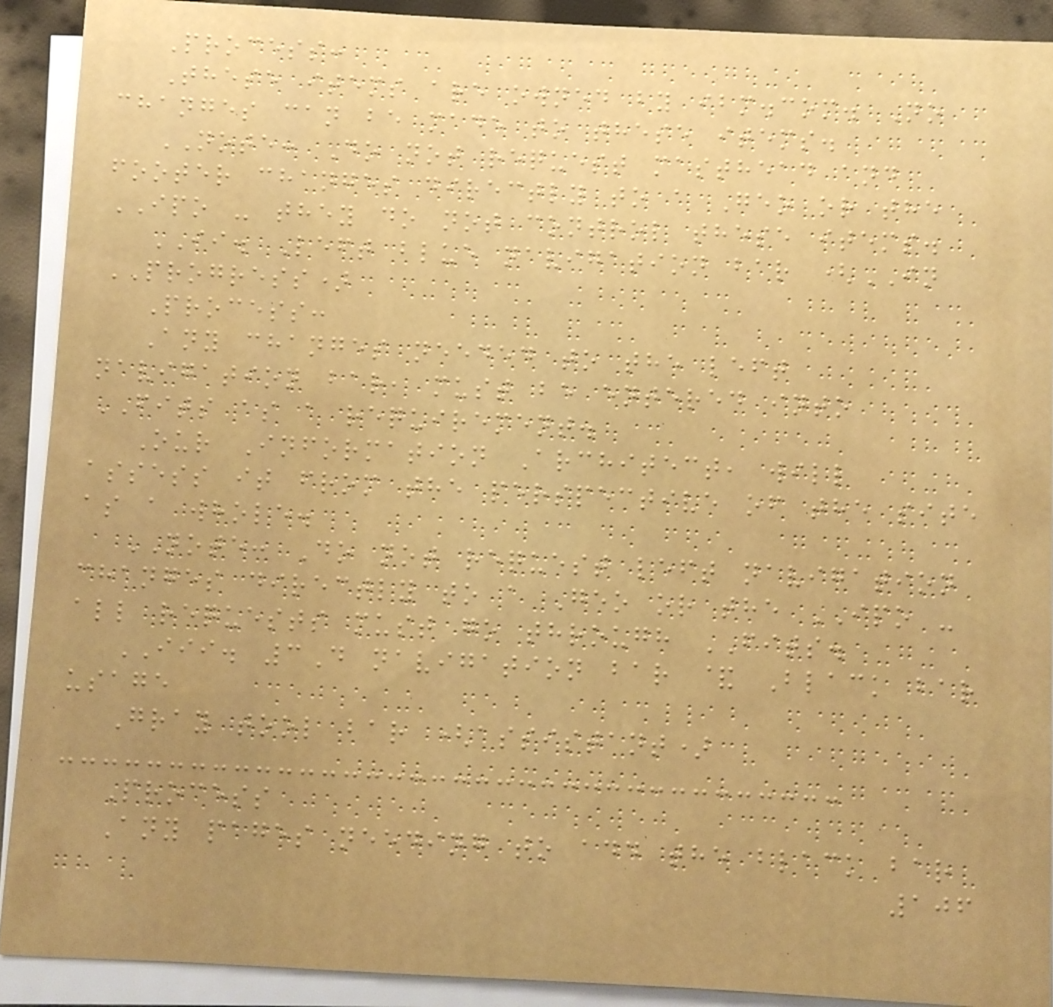Process:
These items are owned by ibm.com. No
changes can be made to these items.
NOTE: Do not request masthead and
footer changes directly to a Geo or the
IPO - they do not control these items.
II. Left blue navigation bar (IN
PROGRESS)
Process:
Any changes needed to the left
navigation bar, must be entered into
FITS as a requirement.
Our Information Architect, will
assess it from the perspective of the site
as a whole.
NOTE: Do not request left navigation
changes directly to a Geo or the IPO -
all requests must go through FITS.
III. 3D navigation bar & Black bar
usage
Gray tool bar (assistant)
Process
Any pages needing to add the black bar
106
